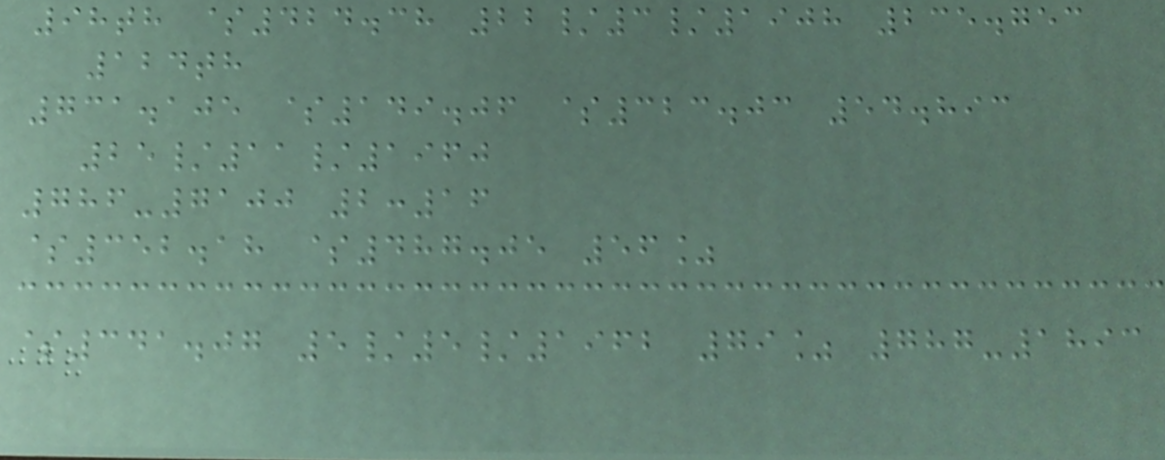98th $424.38 22/3/1908 235.753
124th
731.105 $149.06 $323.03 54.893
25/11/1960
786-7100 2:16
$352.18 $487.05 56%
$341.07 5/5/1962 79% 787-1893
